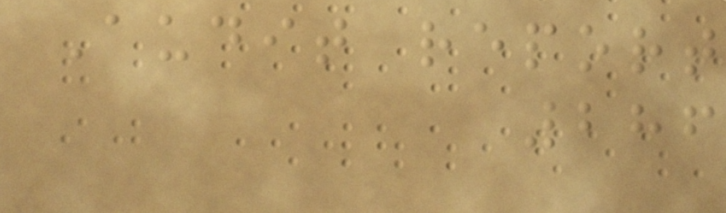Audit report
286
